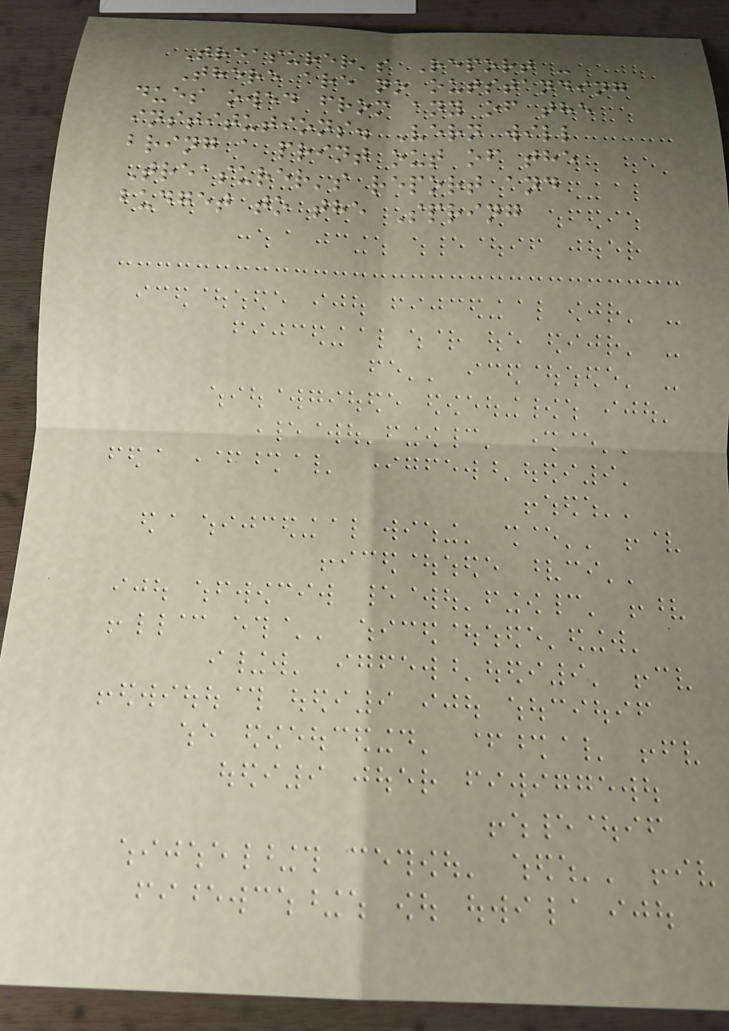Treasurer's Report -
There are no outstanding
dues owed from any of the
institutions. Vern will
bring a print out of the
Treasurer's report and
budget to the Spring
